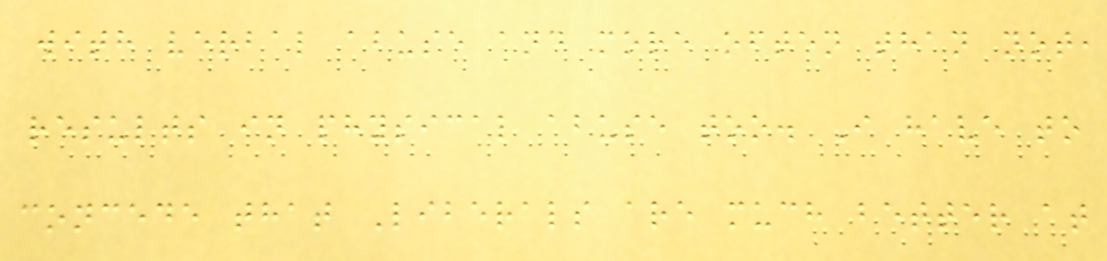with verbal abuse and more often than not,
results in physical abuse too. I have to
concede that Liberals are much better at
